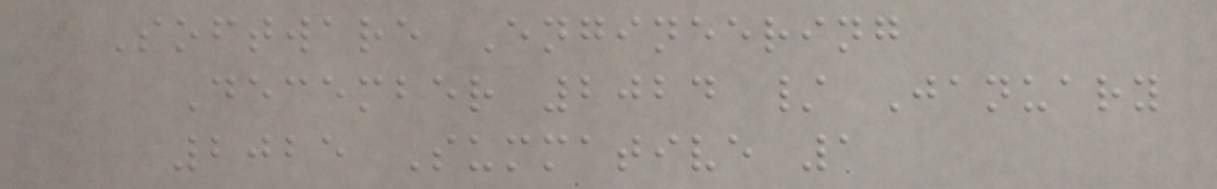Software Engineering
December 2024 / January
2025 Summative 1
